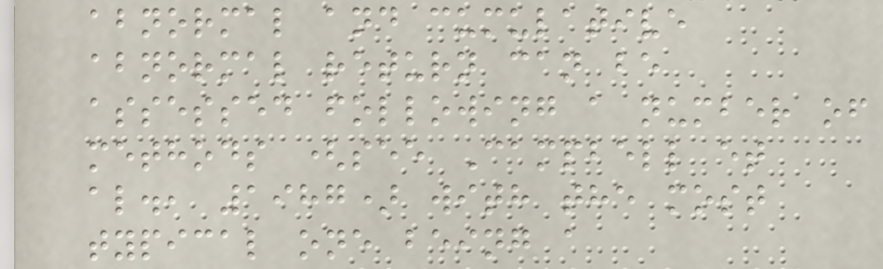abnormal and cumulative
abnormal return can be
assessed following a number of
methods (see Campbell et
al., 1987) with the most
typical one being a
